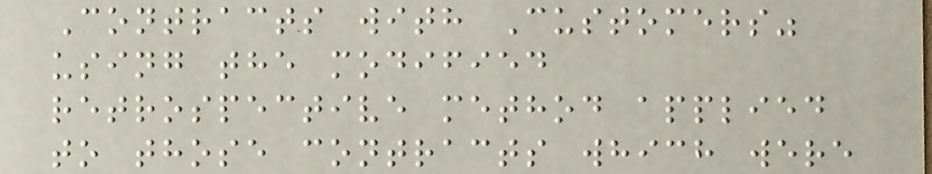Contracts with Customers"
using the modified
retrospective method applied
to those contracts which were
